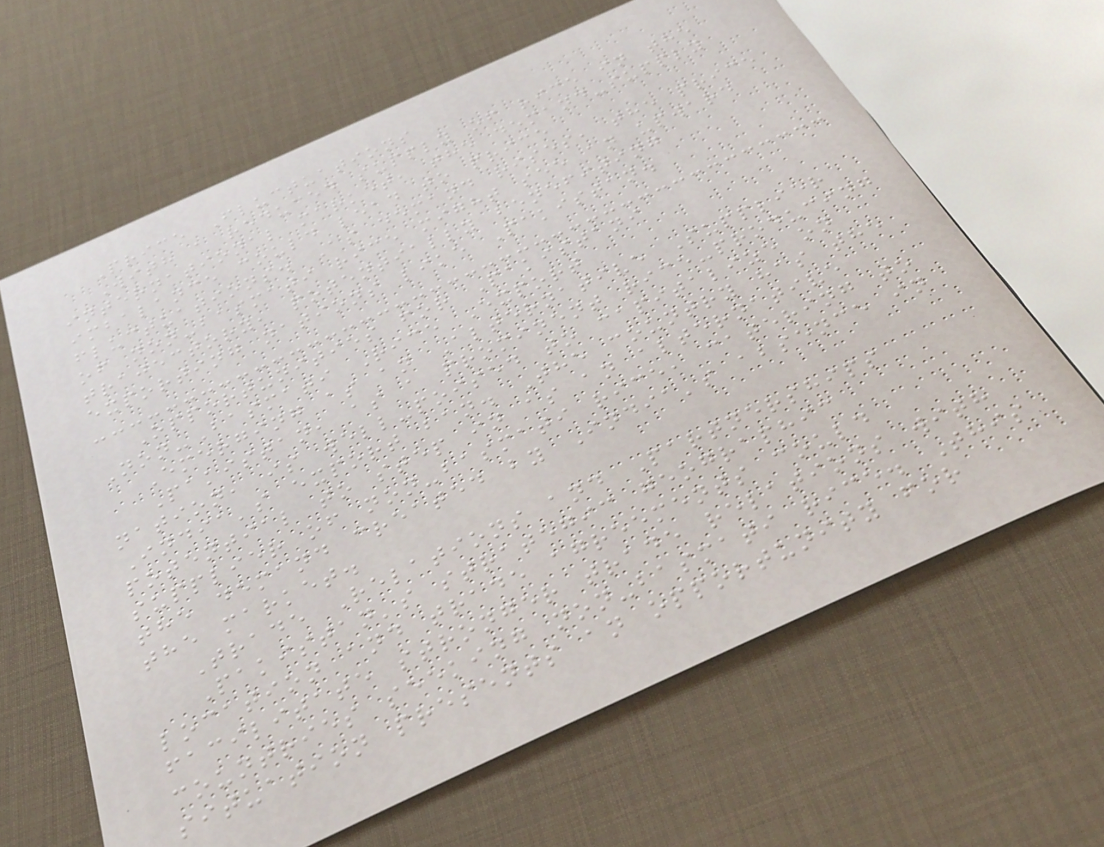Price Fluctuations
With a reduced supply of rice in the
international market, the demand-supply
imbalance could lead to price
fluctuations. As demand rises, the price
of non-basmati rice might see an upward
trajectory, potentially benefiting
exporting nations like Pakistan.
Opportunities for Pakistani
Non-Basmati Rice Export
Emerging as an Alternative Supplier
Pakistan, as a prominent rice-producing
nation, is well-poised to capitalize on
India's export ban. The country has the
potential to step in as an alternative
supplier of non-basmati rice, catering to
the demand created by India's absence in
the market.
Trade Relations and Partnerships
Pakistan's strategic geographic
location and trade agreements could
facilitate stronger trade relations with
countries seeking non-basmati rice. This
situation presents an opportunity for
